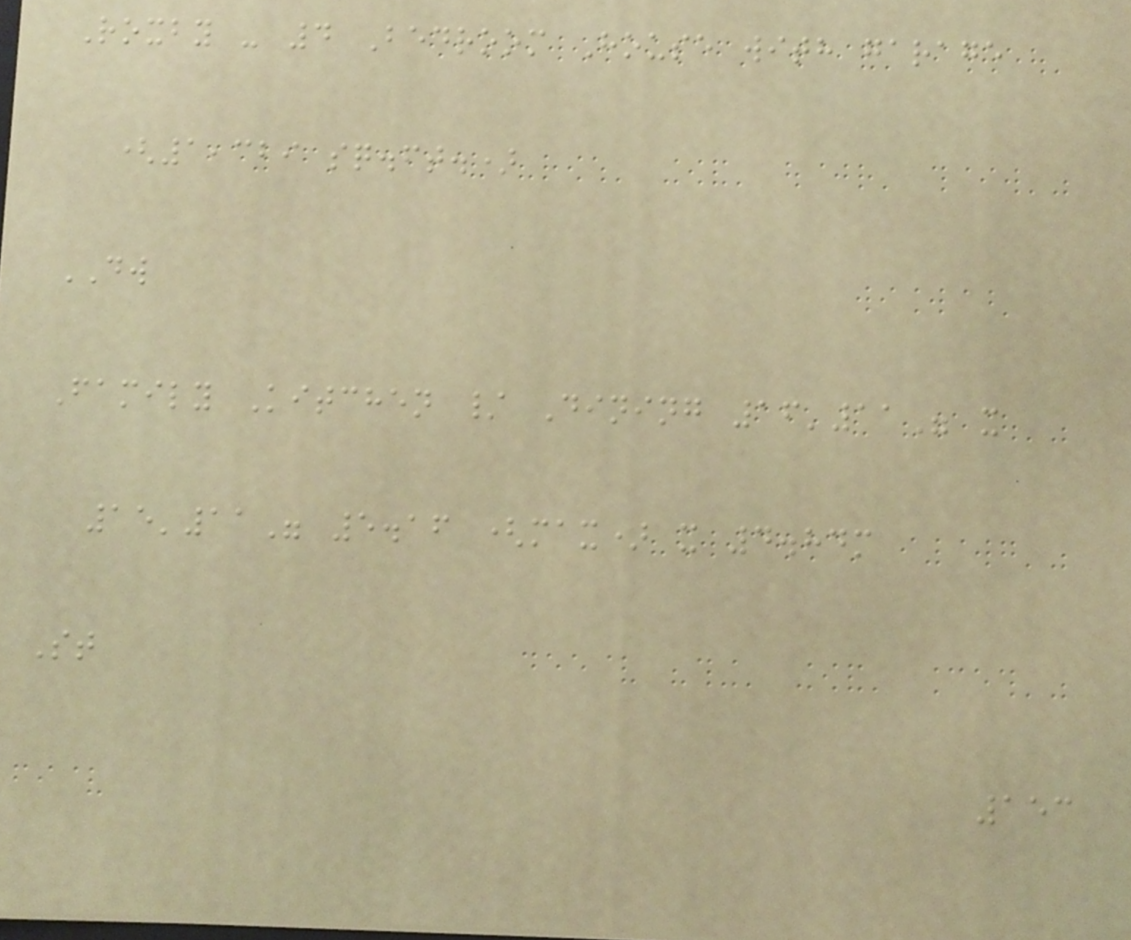Roxby - 4 Bedroom House with garage
(1,329 sq.ft.)
DW
Family Kitchen / Dining 16'11" x
15'11" 5.16 (max) x 4.84m
St
153
